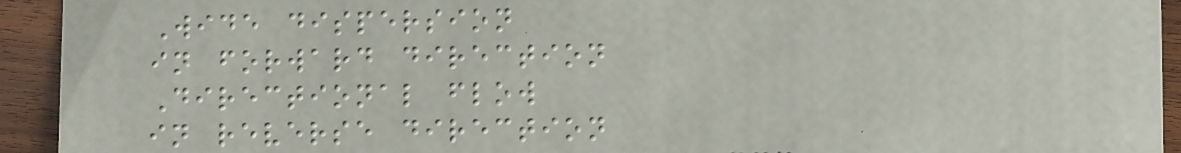Wide dispersion
in forward direction
Directional flow
in reverse direction
